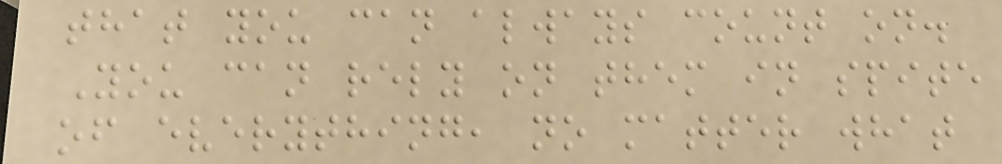that you can always count on.
You can rely on them in spite
of everything, no matter what
